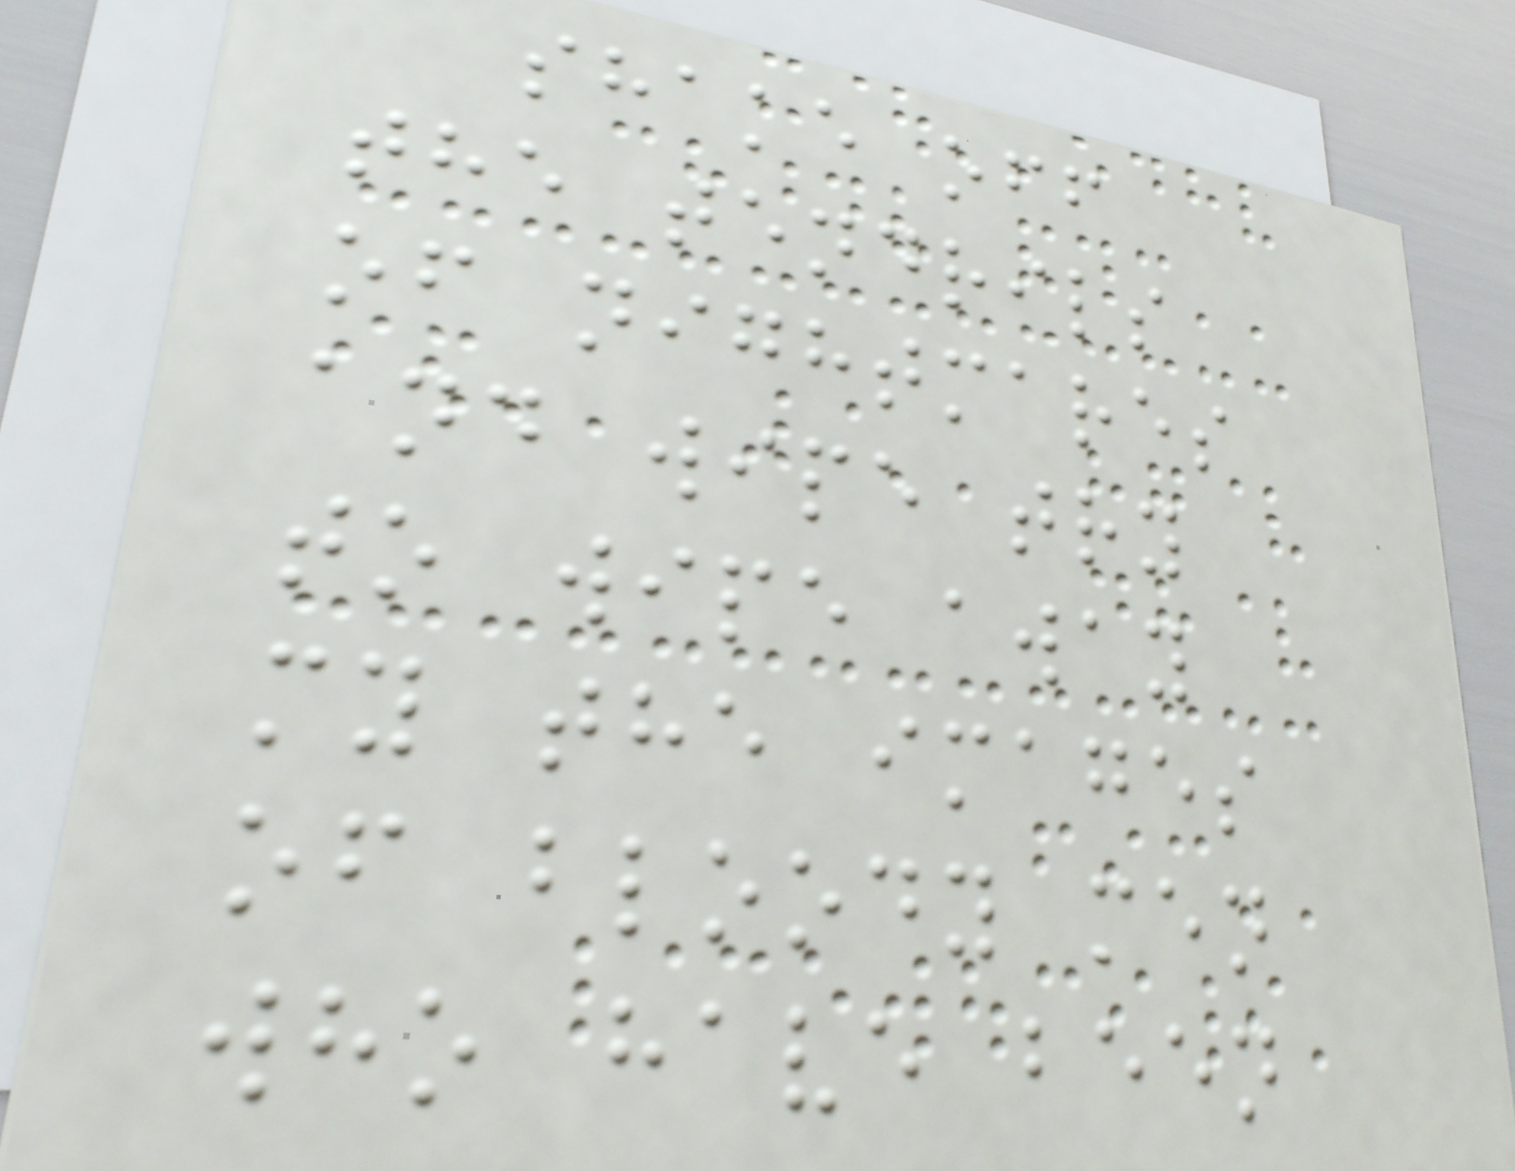shake off
the tendrils
of nightmares
and wipe try
to wipe away
my the images
of bloody men
who have been
